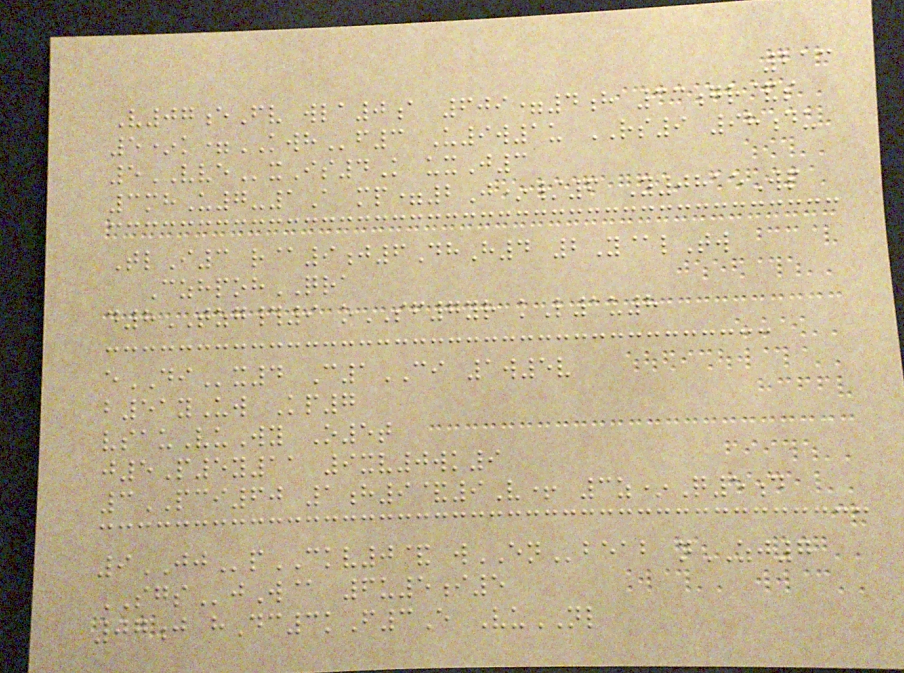213
V07eFv wla0a 609=4h 33gr&s
5*k=KWHf3 U9w1u RS9 98du
5VVExIs4K uxJ3
3mhU7-1A mp=2J*/6 Y0815Wp
TlI3 r@9j6DhH4 2Y@lTw
CzhpohQRA
d8TZG#9 oSF7yr kL1u8
eDIx4 C1CI 1w5v
b51yUw Kp7
vsauVuWy O5t
j5P5y11 9xv0wk9
3PCI60 1h9&9V+ 3z*Q5d
9JJpCKV0& wENbeab nZJ7
SGSjW@ 6u5i5
07j hDc3kF3E VuNL
